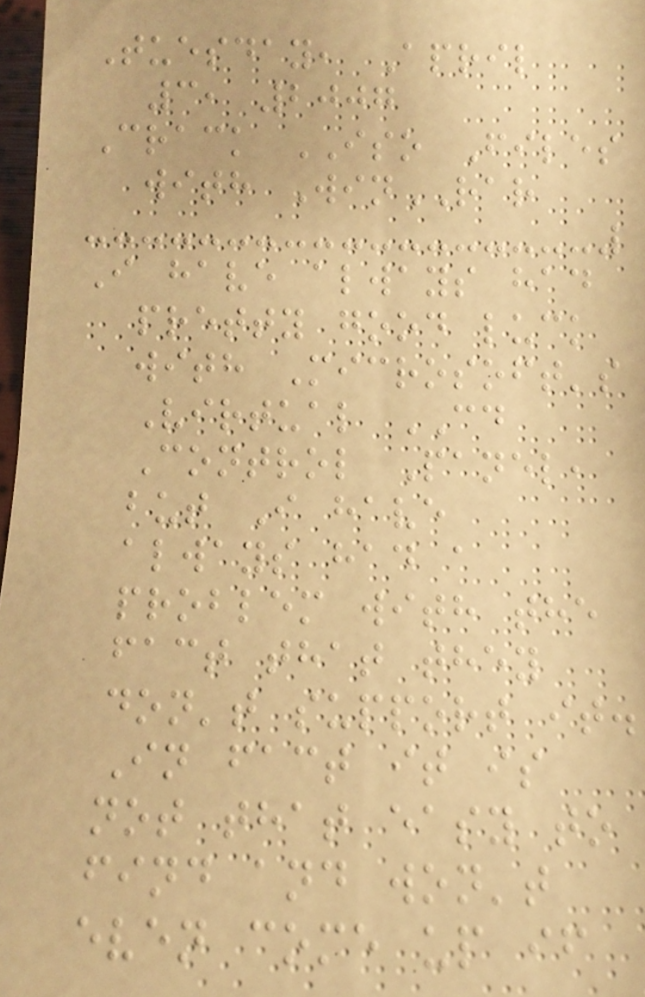Tuesday, April
3, 2007
Crack ISO Files
with WinRAR
I have always had
pretty good luck
with Microsoft's
Virtual CD
Control Panel,
but I have
always had a
problem with the
fact that they
don't support it.
In fact it is
not that easy to
find and won't
even come up if
